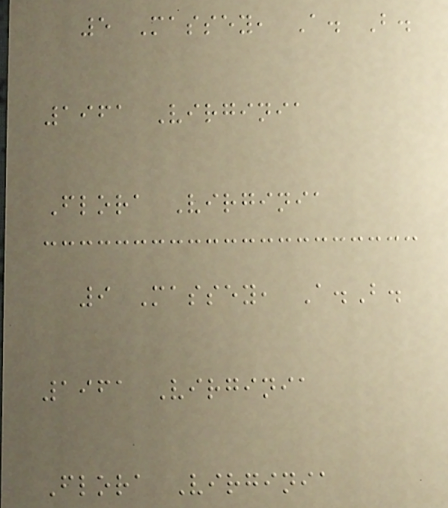5 Massey, A. B.
1961 Virginia
Flora Virginia
9 Massey, A.B.
1961 Virginia
Flora Virginia
